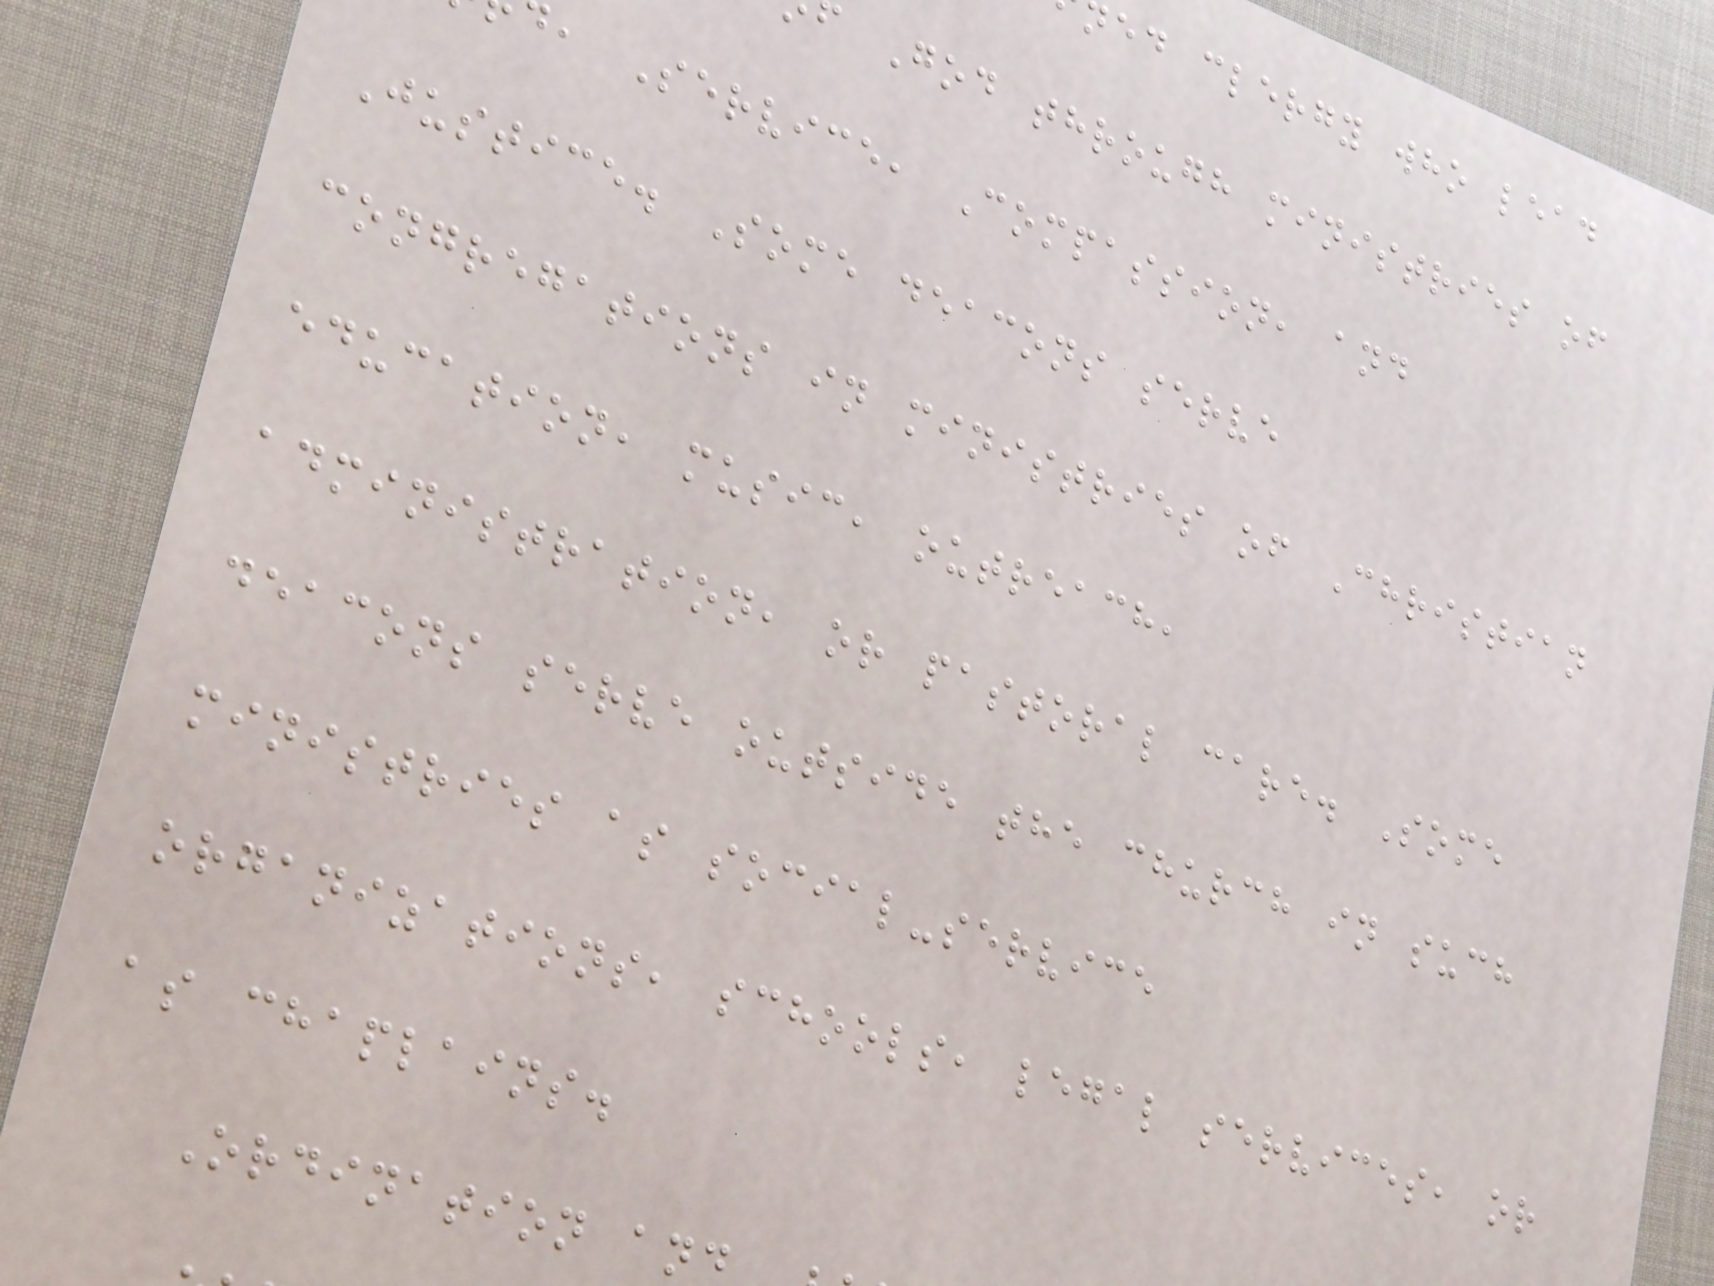ed clergy who lead
God through ministries of
, Service, Compassion, and
Justice. Some deacons serve
congregations in ministries of Christian
education, music, outreach,
administration, or pastoral care. Some
deacons serve outside the church in such
ministries as social-service
organizations, schools, legal services, or
as chaplains.
Ordination an
